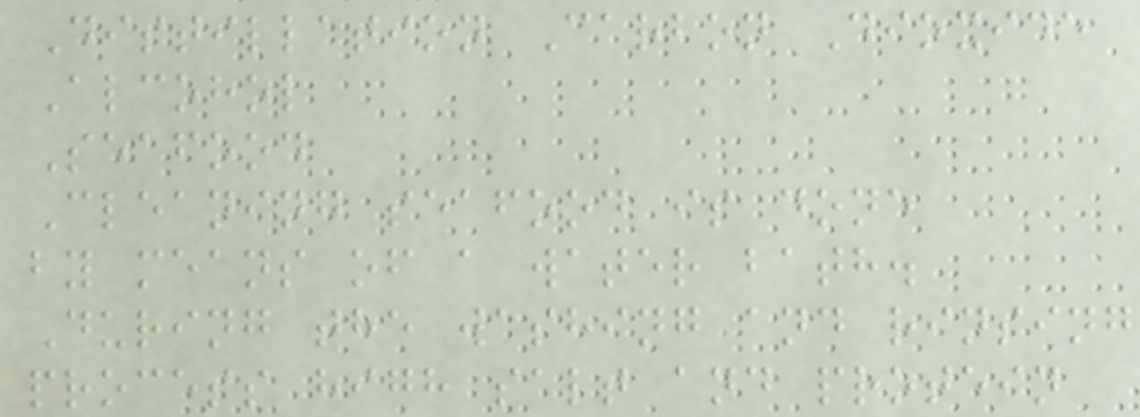Distillation Carbon Dioxide
Alcohol
Seafood
Cleaning seafood is done
by means of a water bath.
During the washing and rinsing
process high salt and protein
